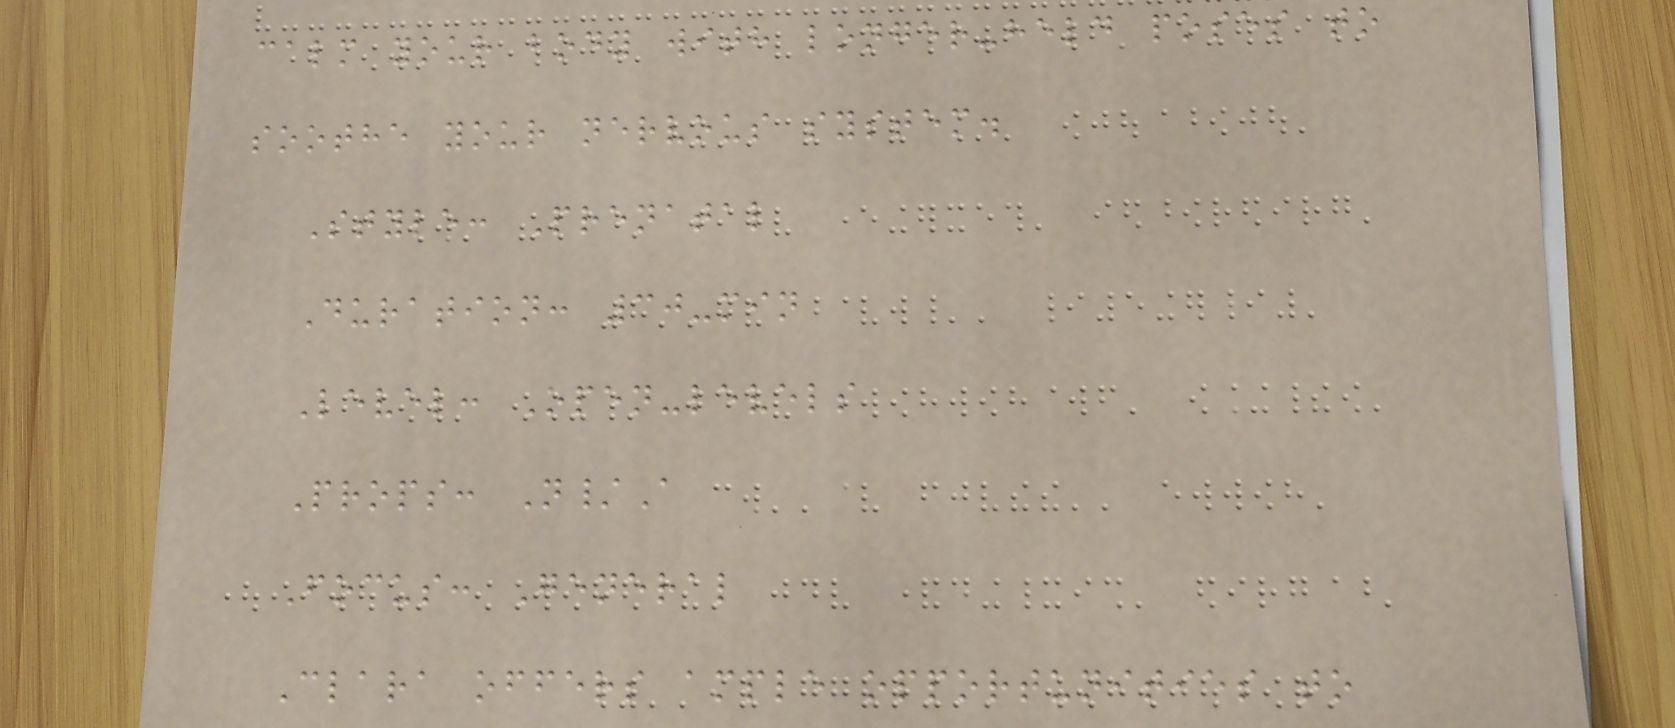calm your body with longer-held poses to
soothe your nervous system.
Style: Prenatal
Duration: 30-min
Level: Open-levels
Props: N/A
Focus: General
Clara offers ample opportunities to
